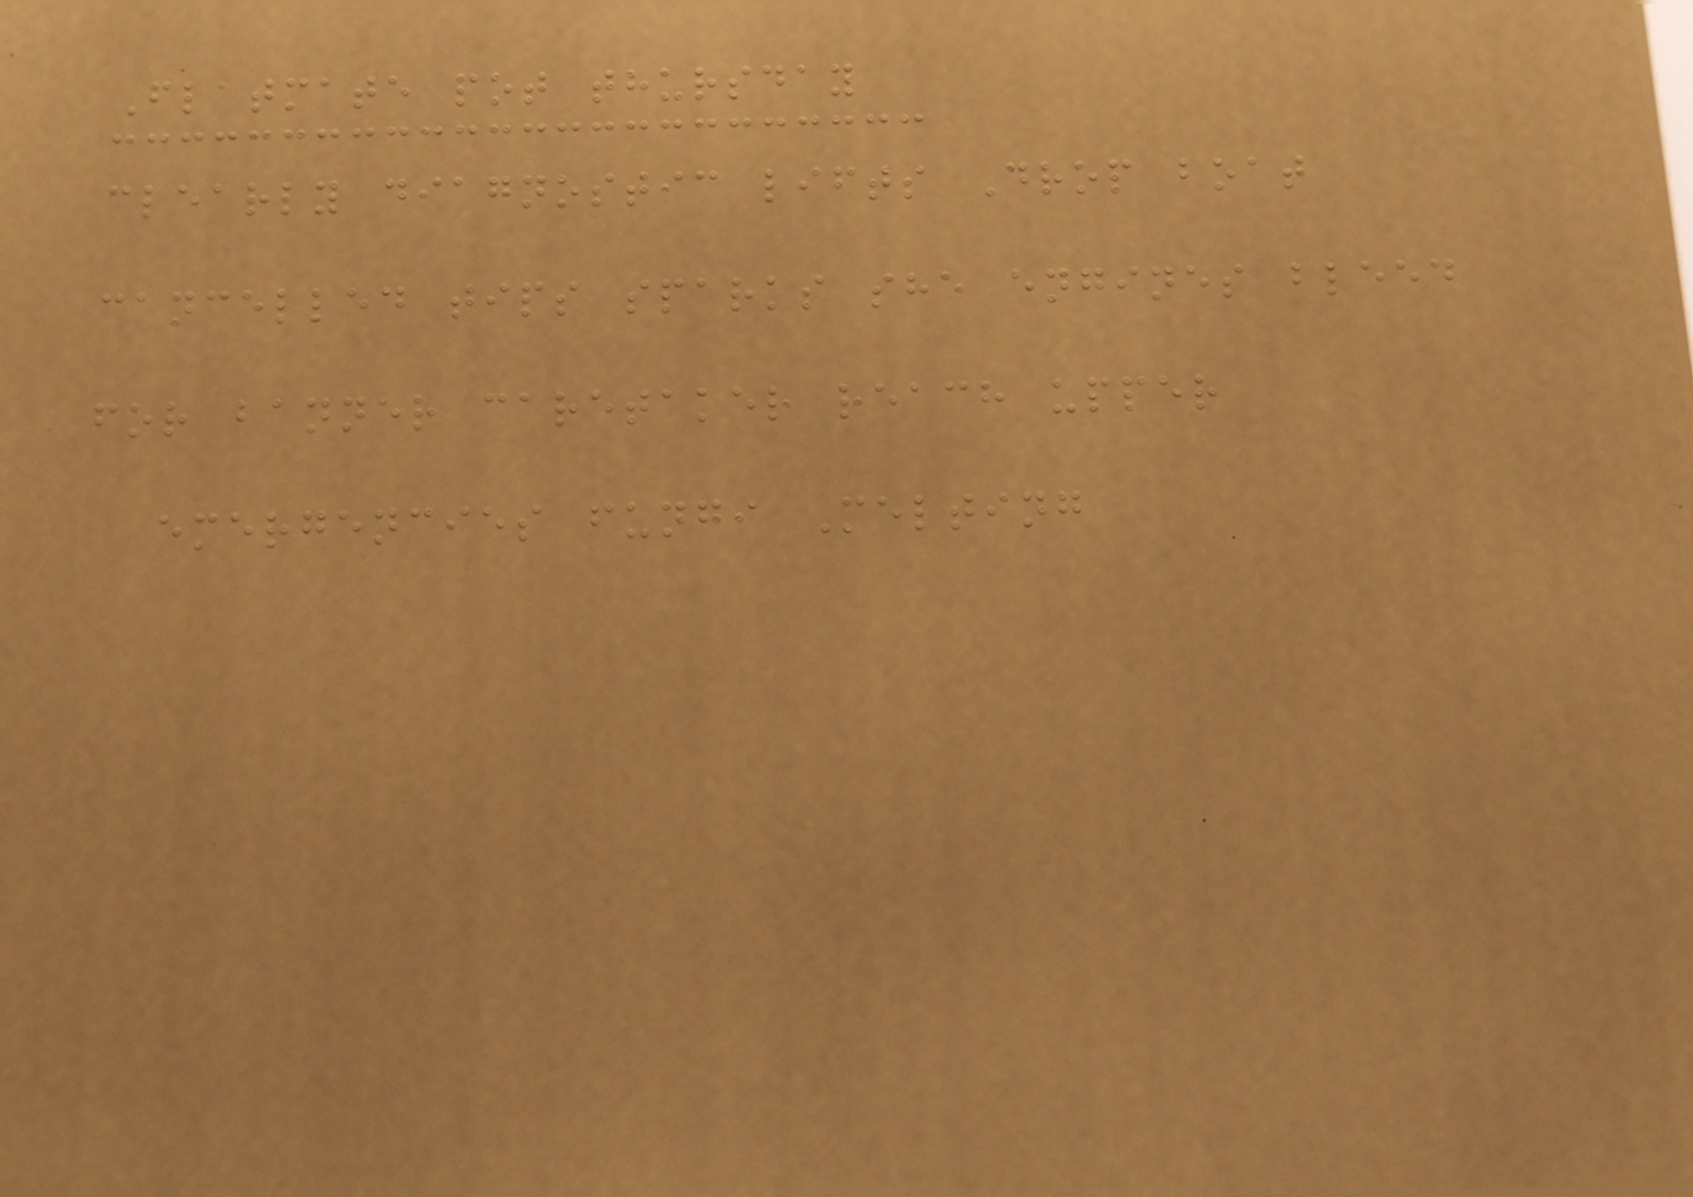Flatmate pot thursday
clearly diagnostic lifts Drop boat
cancelled tips sparks she engines bleed
for banner caretaker reach upper
emergencies fungi Melting
